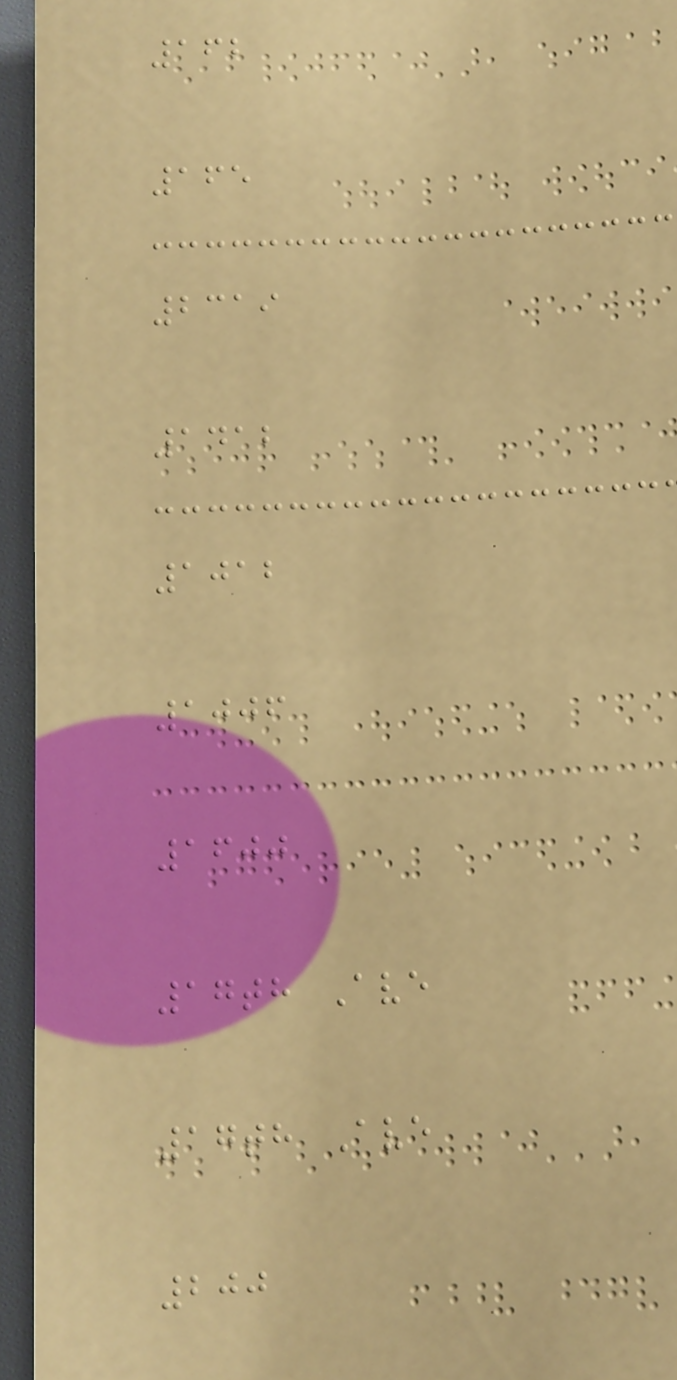162
165
2319
1412
1012
1006
1600
17th Ave
17th Ave
200
